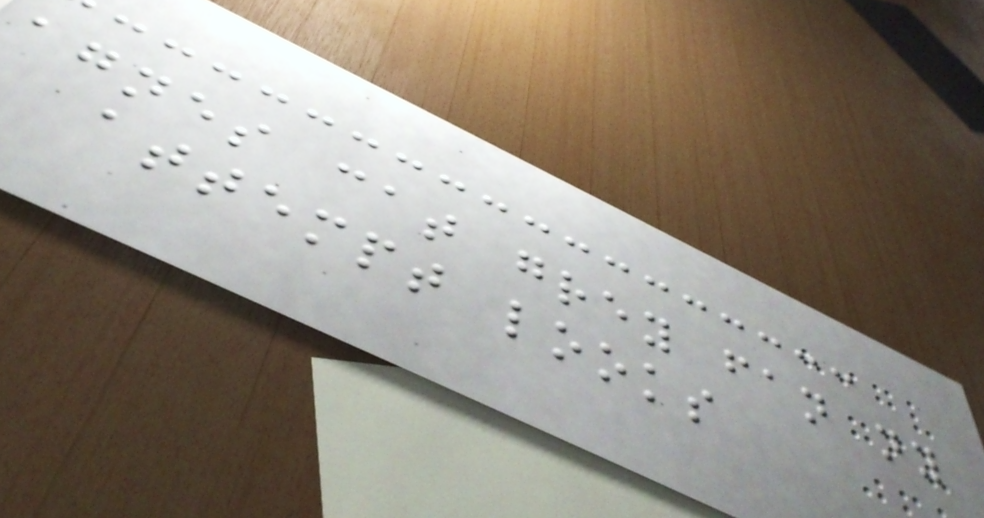agnes cat grey fan ny
attempt looks
